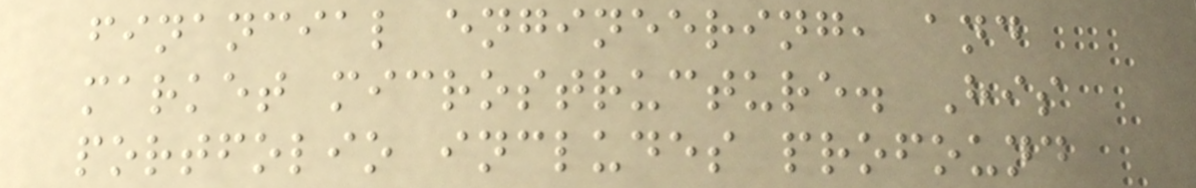financial engineering, and
market microstructure. His
portfolio includes profound
